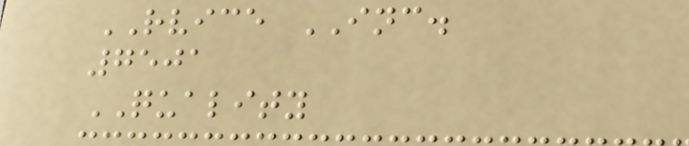RVICE INC.
7501
QUALITY
